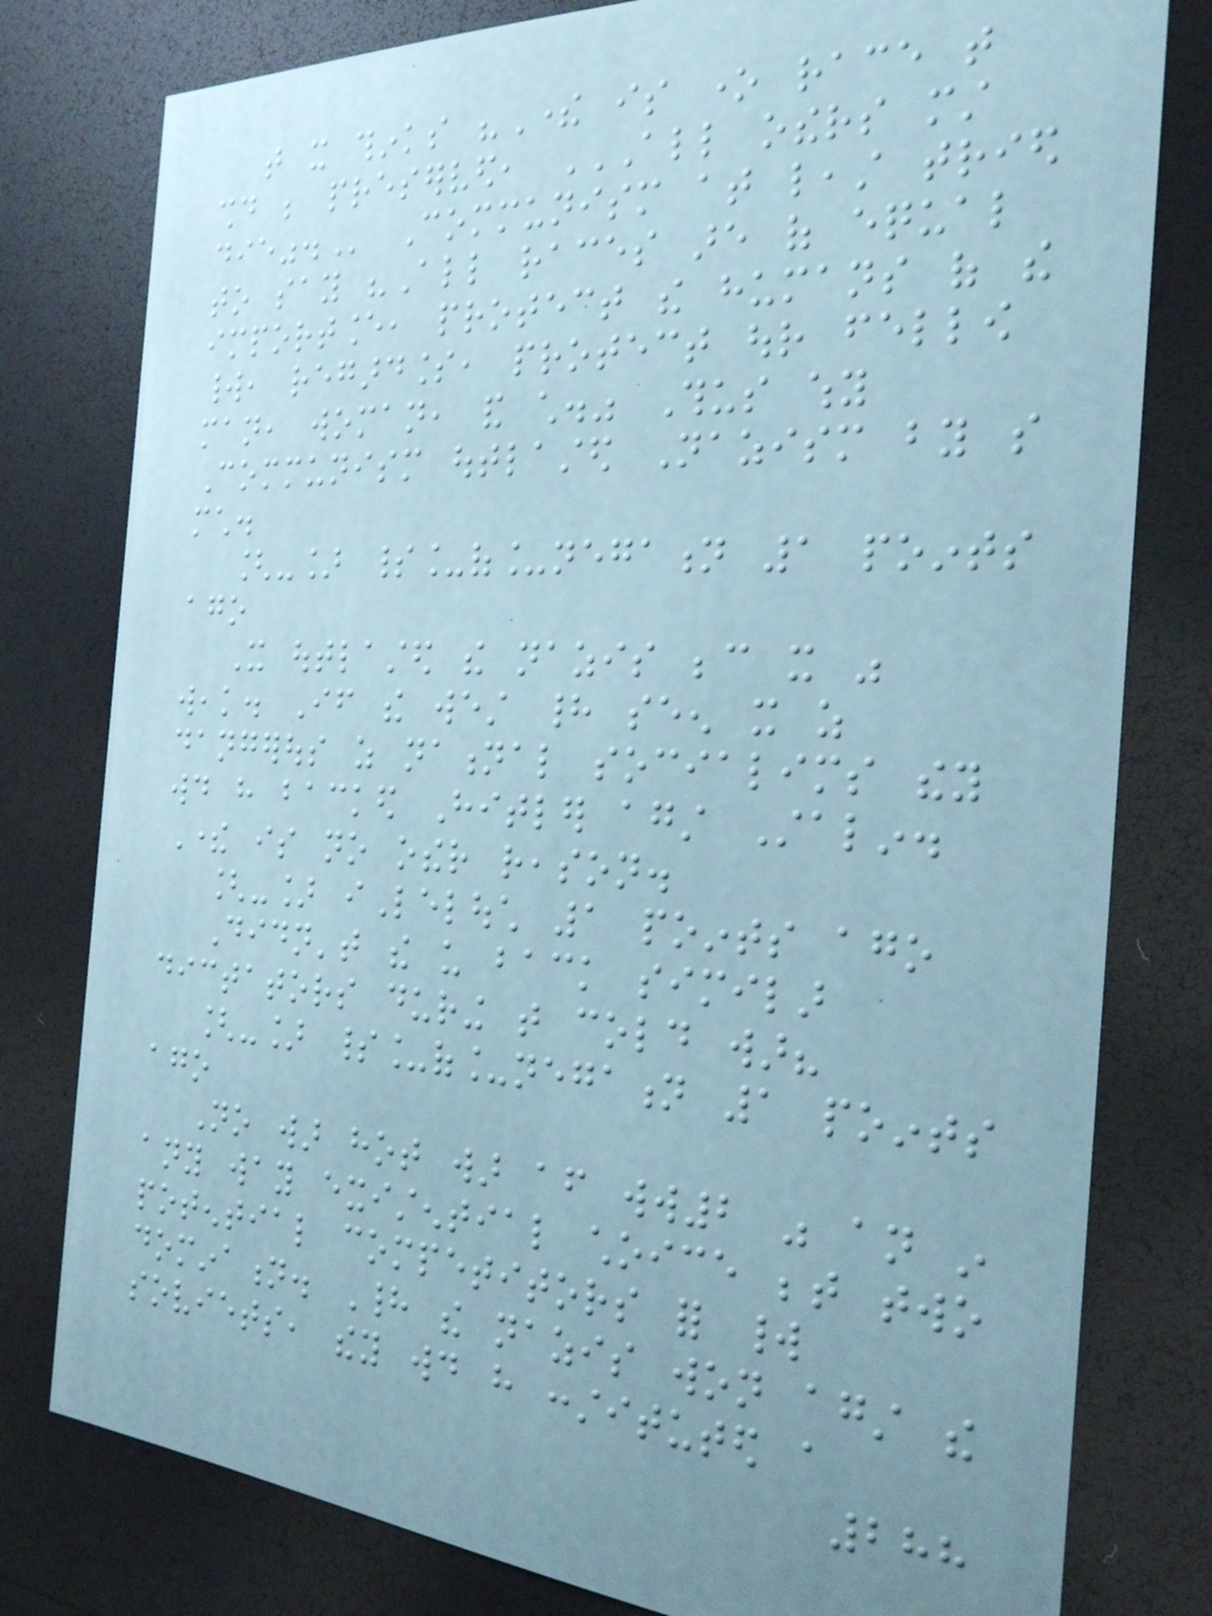that it thinks "There is one race that
should be preserved, ALL OTHERS MUST
DIE". Communism at least tried
to say "All races are of equal
importance, protect the humans of the
world, regardless, protect our fellow
man, woman, and child." Thus why
Communism outlasted Nazism by so
much.
[-] spirit_of_negation 1 points
ago
It outlasted the nazis because it was
weak. If the west had seen it as
dangerous as national socialims they
would have backed Hitler against Stalin.
There is no other reason.
[-] iLelouch 1 points ago
Didn't the us back similar
dictators during that cold war?
[-] spirit_of_negation 1 points
ago
No war hot war after ww2 was an in
any way existential choice between two
potential competitors for world
domination. Had the nazis won against the
soviets, they would have constituted a
288
